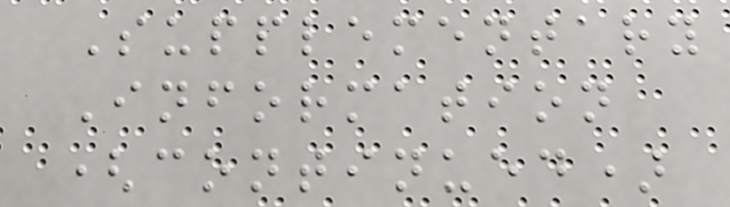Supplementary
Information
(continued)
